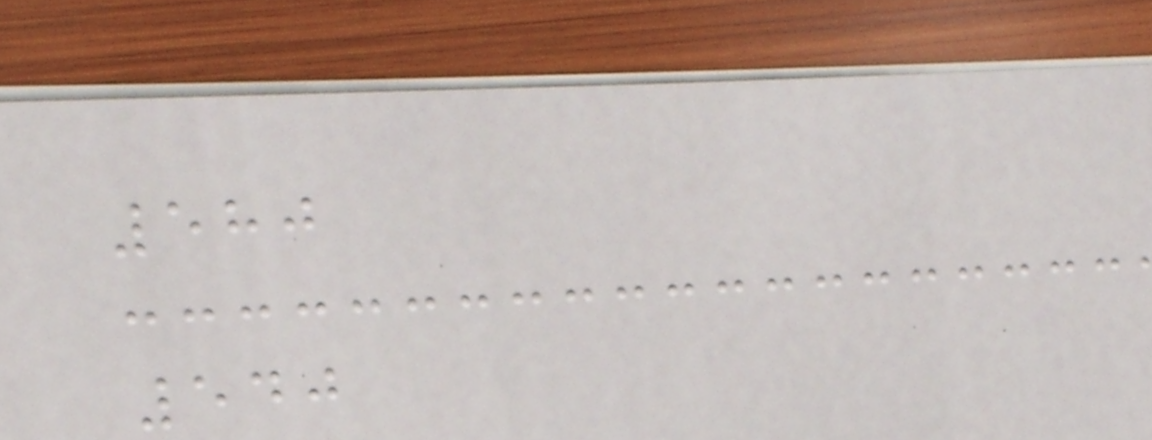580
540
